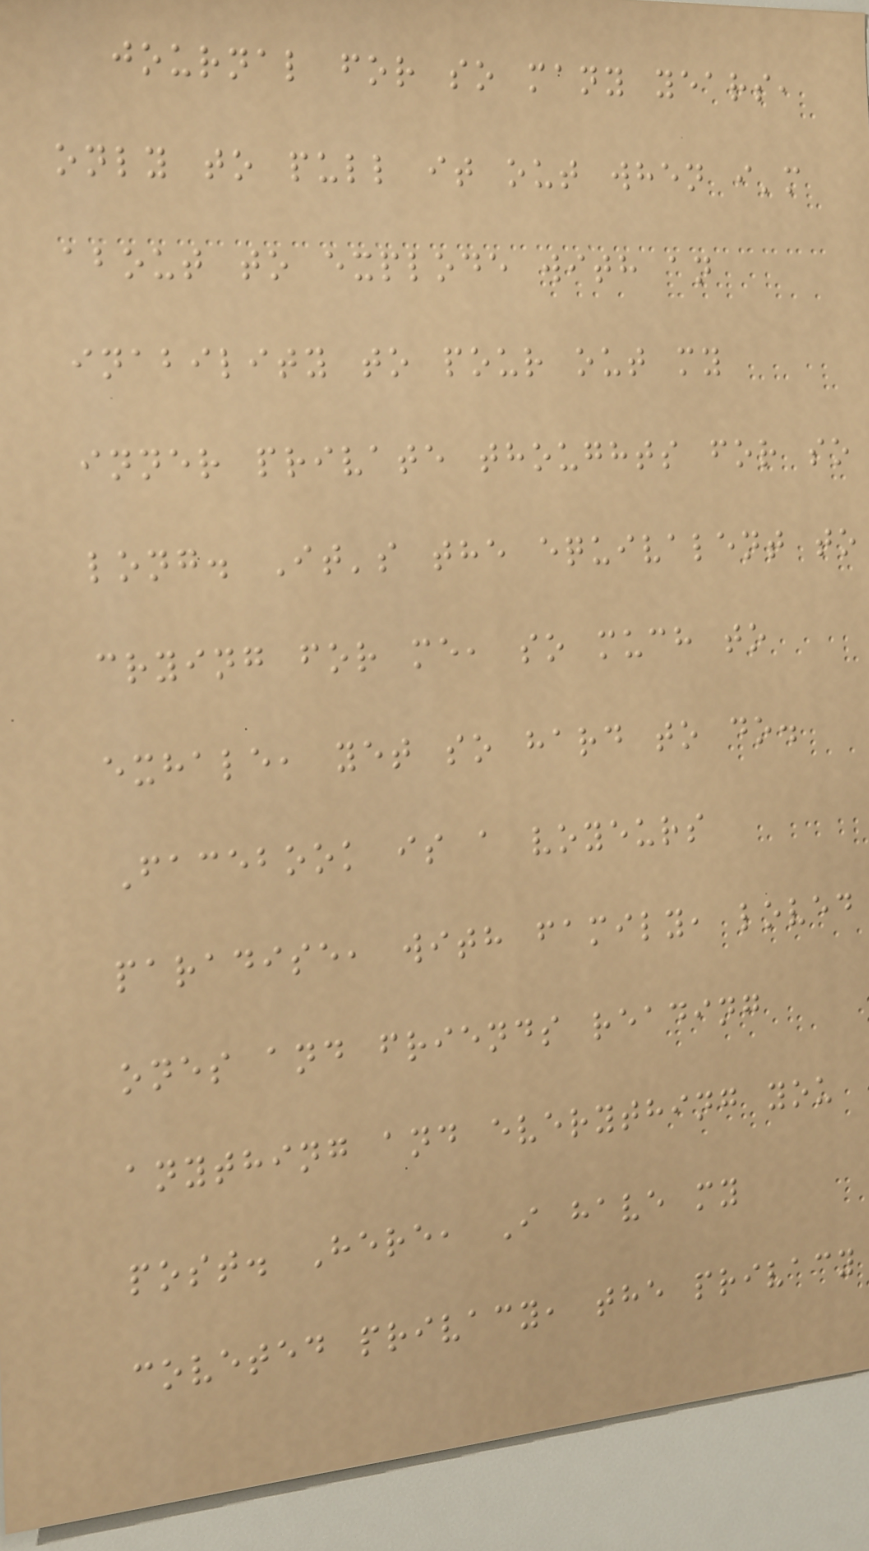journal for so many years,
only to pull it out when i'm
about to explode with an
inability to pour out my
inner private thoughts for so
long. It's the equivalent to
crying for me, so much to
exhale, yet so hard to do.
Facebook is a voyeurs
paradise, with family, loved
ones and friends reading
anything and everything you
post. Here, I have my
coveted privacy, the privacy
